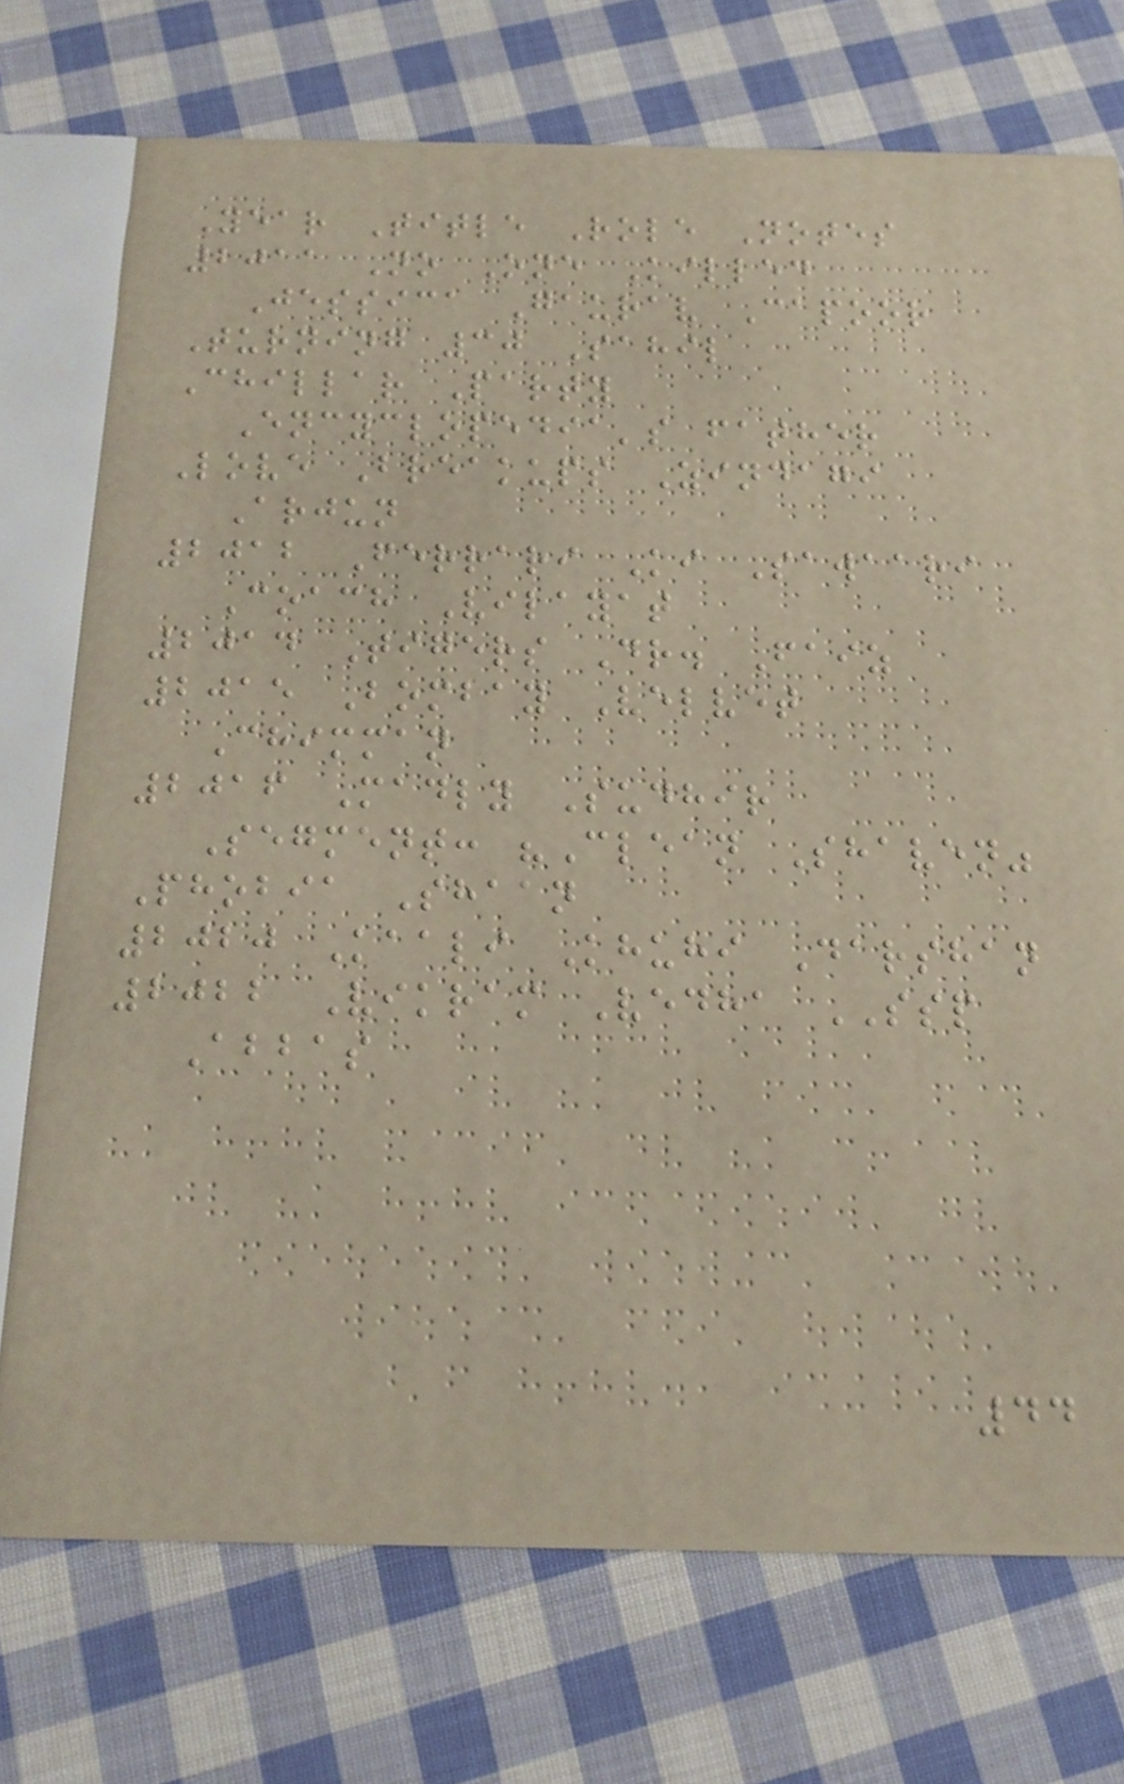Year Title Role Notes
2011 No One Killed
Jessica Gaurav Capoor
Turning 30 Sahil
Chillar Party
Encyclopedia's father
Love Breakups Zindagi
Arjun
2012 Ferrari Ki Sawaari
Coach Vilayat
2014 Tigers Dr. Faiz
2015 Bombay Velvet
Chimman
2016 Madly Sudhir
Segment: "Clean Shaven"
Phobia Shaan
2020 Kaali Khuhi Darshan
2022 Vikram Vedha SSP
Abbas
44
